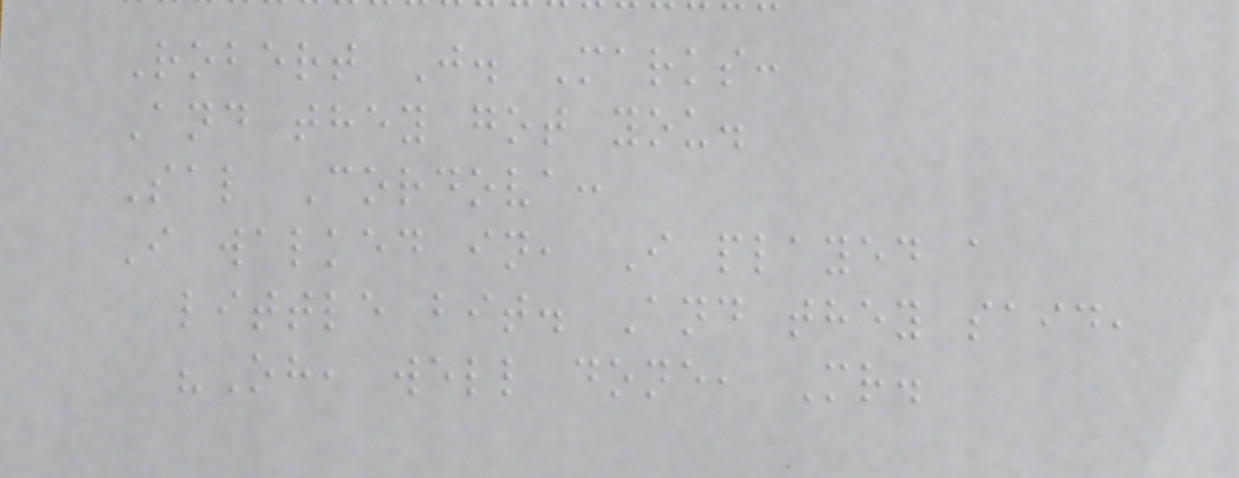Robert J. Marks:
And they got you.
Sal Cordova:
I walked in, I played a
little bit. And they said,
"Oh, well done, Mr.
